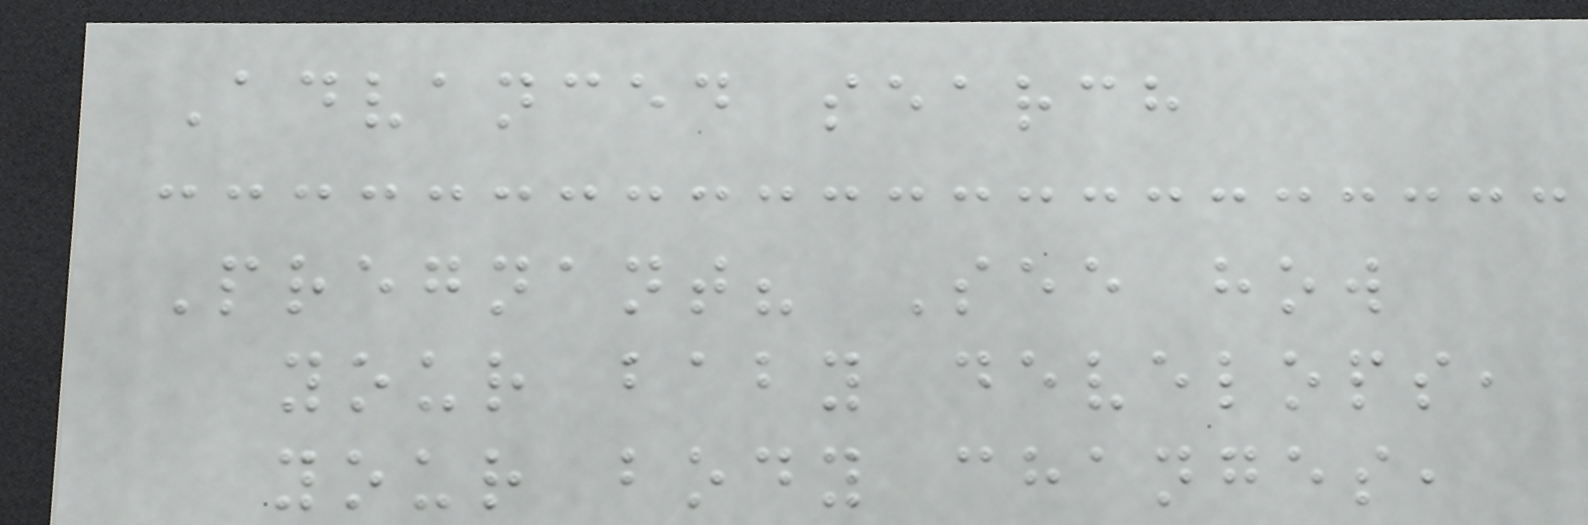Advanced search
Pregnant? See how
your baby develops,
your body changes,
